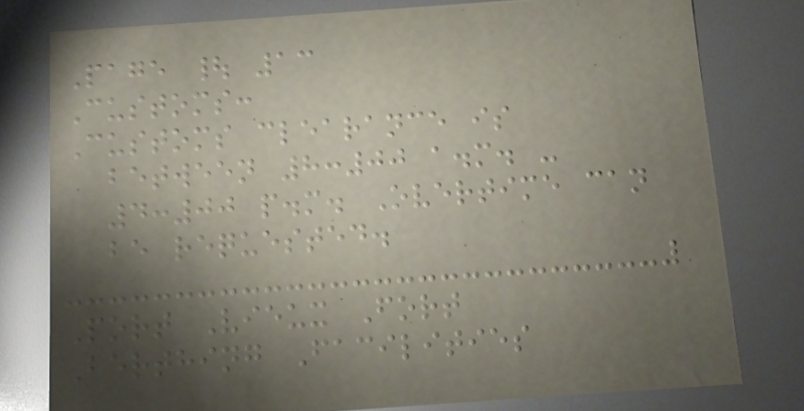Page | 13
Customs:
Customs clearance is
between 8:00 a.m. -
4:00 p.m. Overtime can
be requested.
Port Vieux Fort
Berthing Facilities
